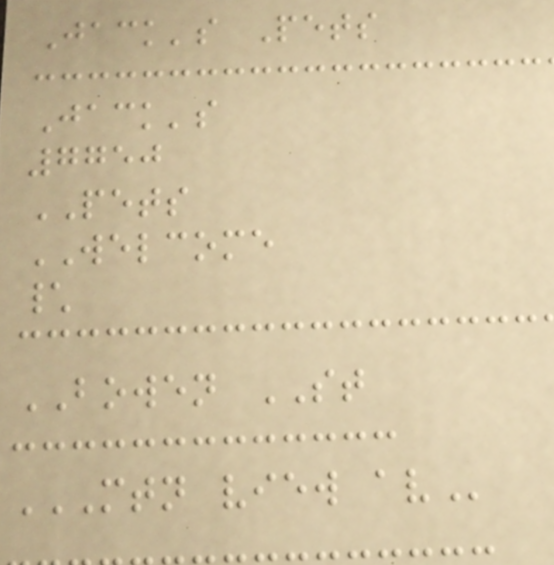Jack's Pets
Jack's
7750
PETS
WELCOME
\
BOWEN ST
MTN VIEW AV
